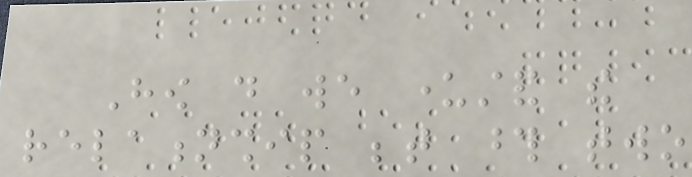How do we understand the
relationship between those two
